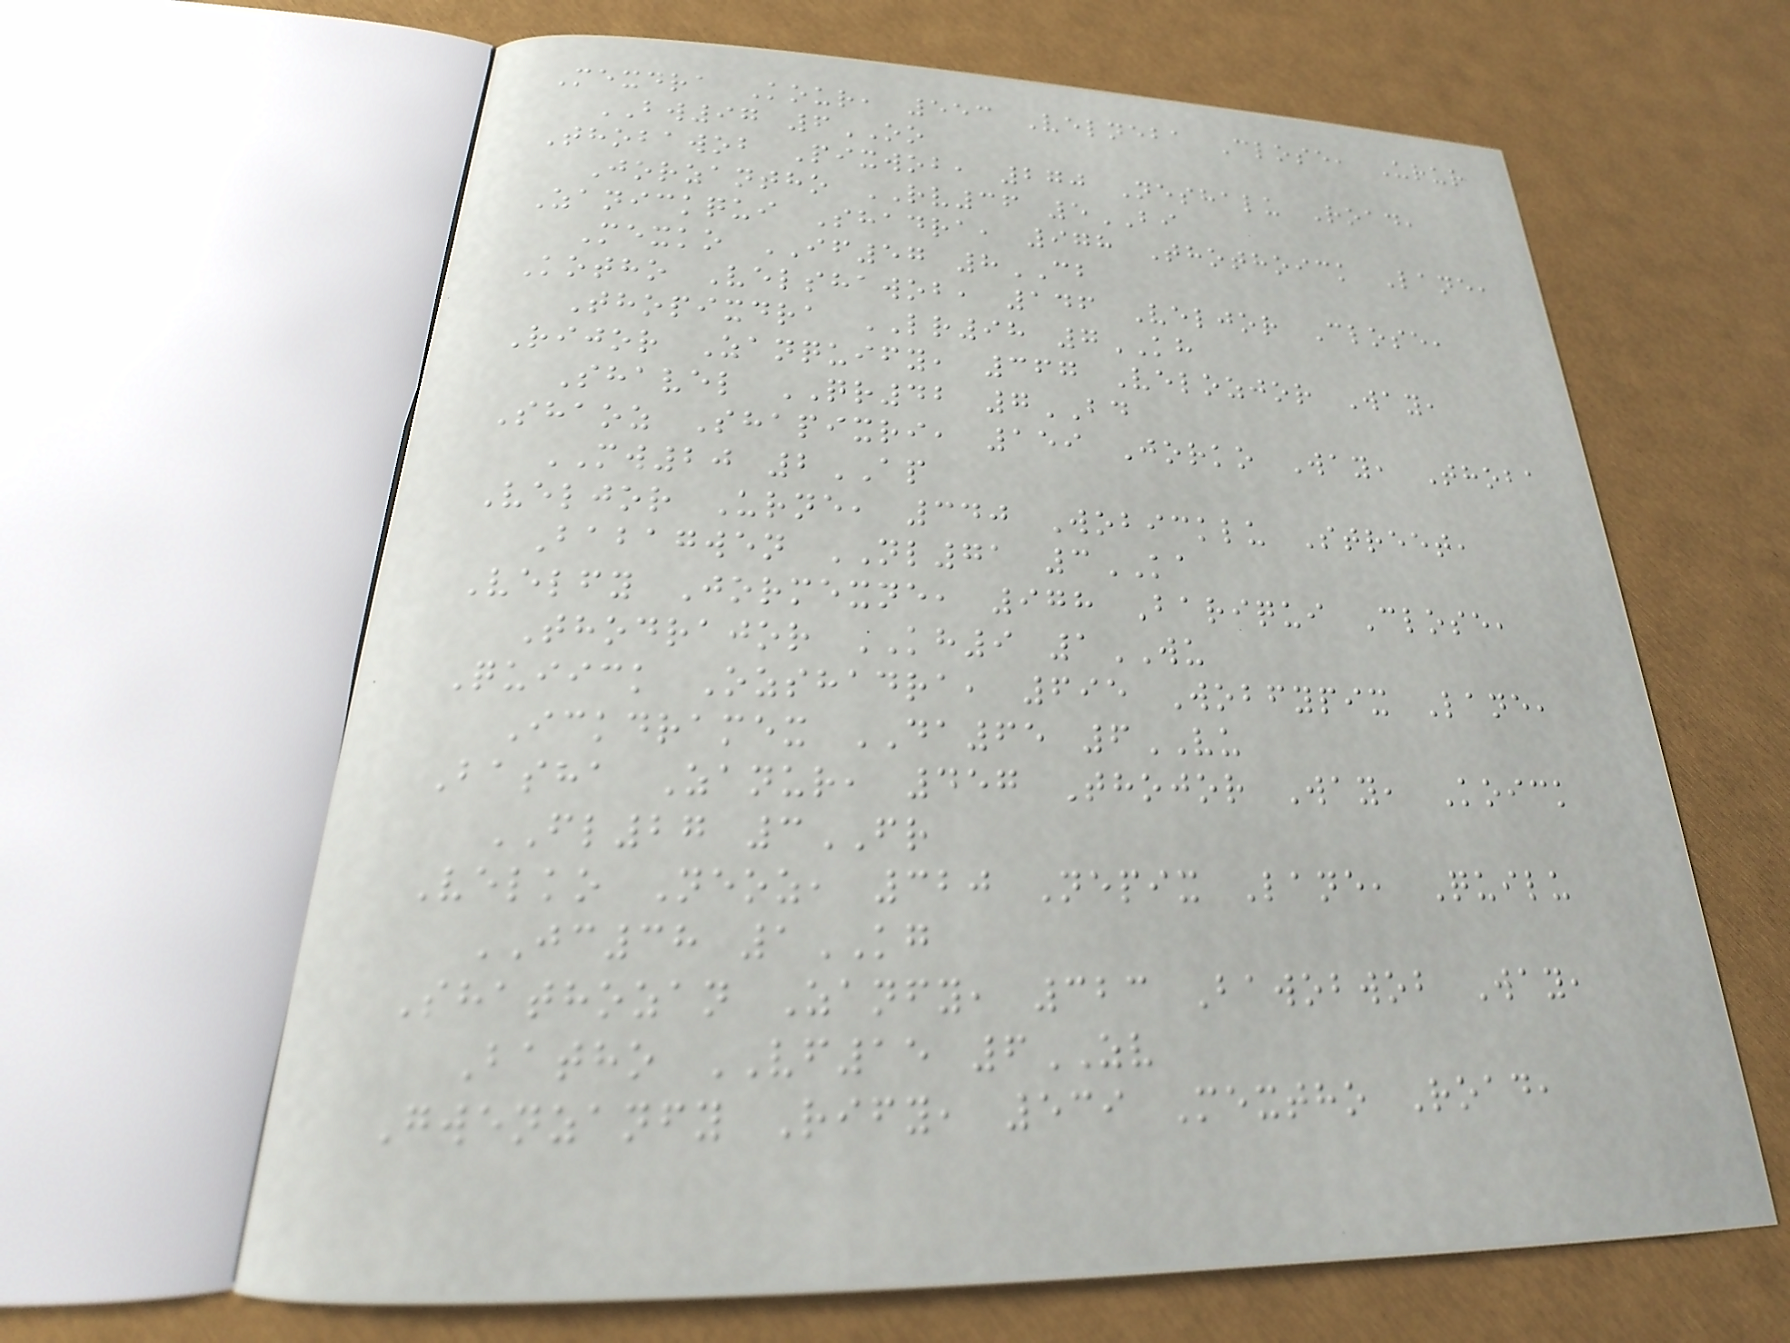Mexdra Kour, 553 Velneba Close, Urur
BW97 6OO
Thobawob Pixwob, 270 Neshalu Road,
Jorzantho RV36 5BI
Zanickqui Shadra, 978 Thothoick Lane,
Mexko IF57 8CB
Kotho Velshawob, 146 Veljor Close,
Thopixdra LR98 7KH
Rijor Zanquify, 367 Velozjor Way,
Shavel QR42 7BD
Shaoz Shapixri, 159 Jorko Way, Thoba
MW20 2AP
Veljor Urne, 340 Wobicklu Street,
Babagwen NL71 3KA
Velfy Jormexne, 978 Bariqui Close,
Thodrajor KH9 1WU
Quiick Ozshadra, 695 Wobfypix Lane,
Ickdramex DA65 6VU
Basha Zanur, 457 Thojor Way, Koick
FL27 3FR
Velko Neoz, 320 Nepix Lane, Quilu
JC38 1KG
Shathozan Zanfy, 323 Bawobwob Way,
Batho VF15 6ZV
Gwenzanfy Rify, 539 Mextho Road,
